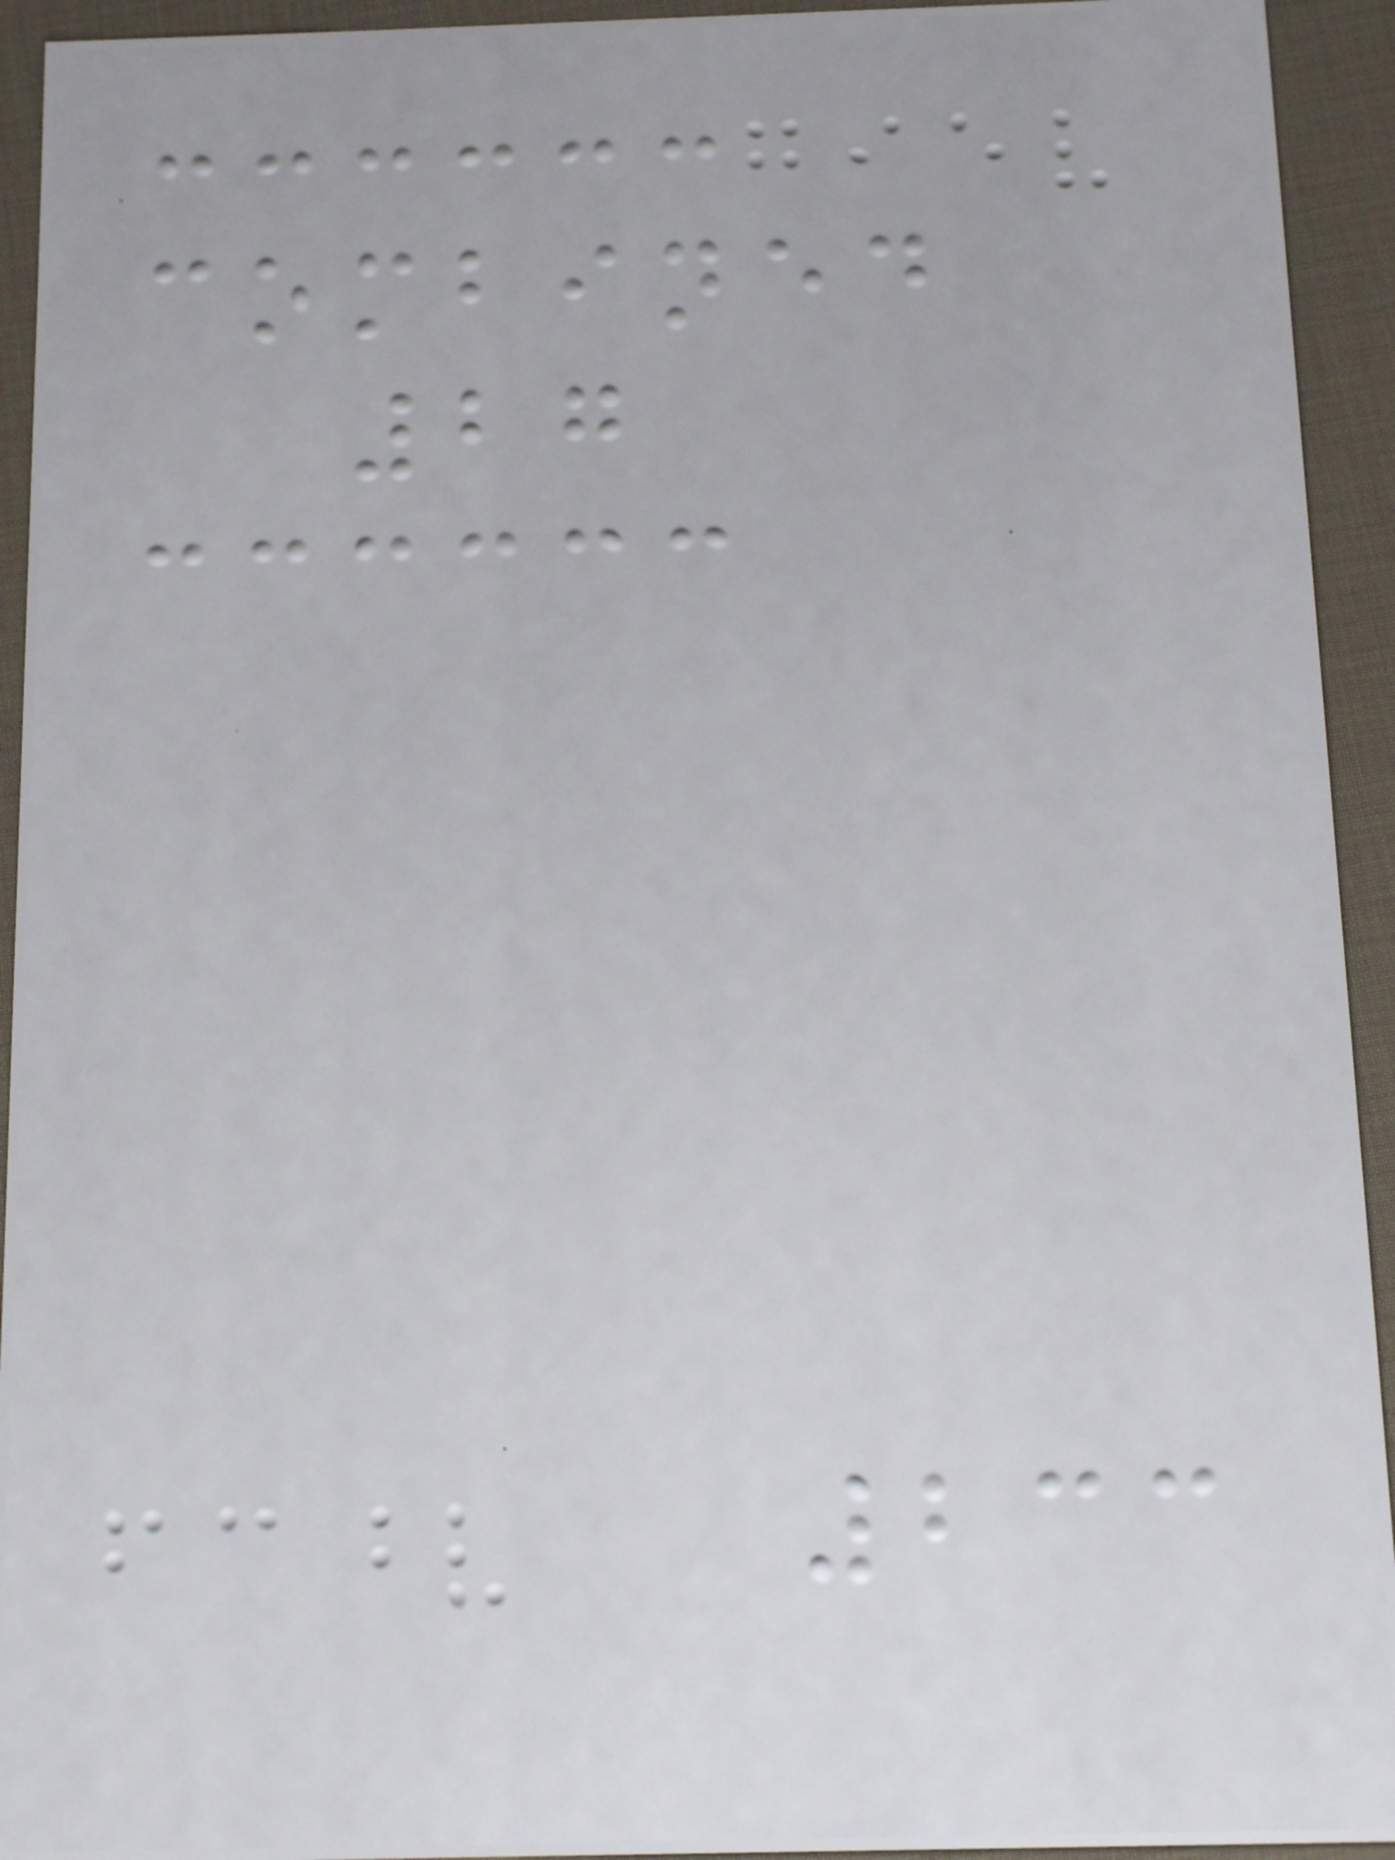combined
27
233
